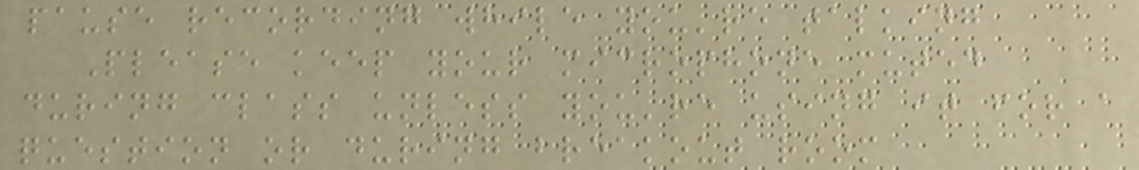pause recording while you're talking
Please keep your microphone muted
during class unless you're using it for a
question or during breakout room
